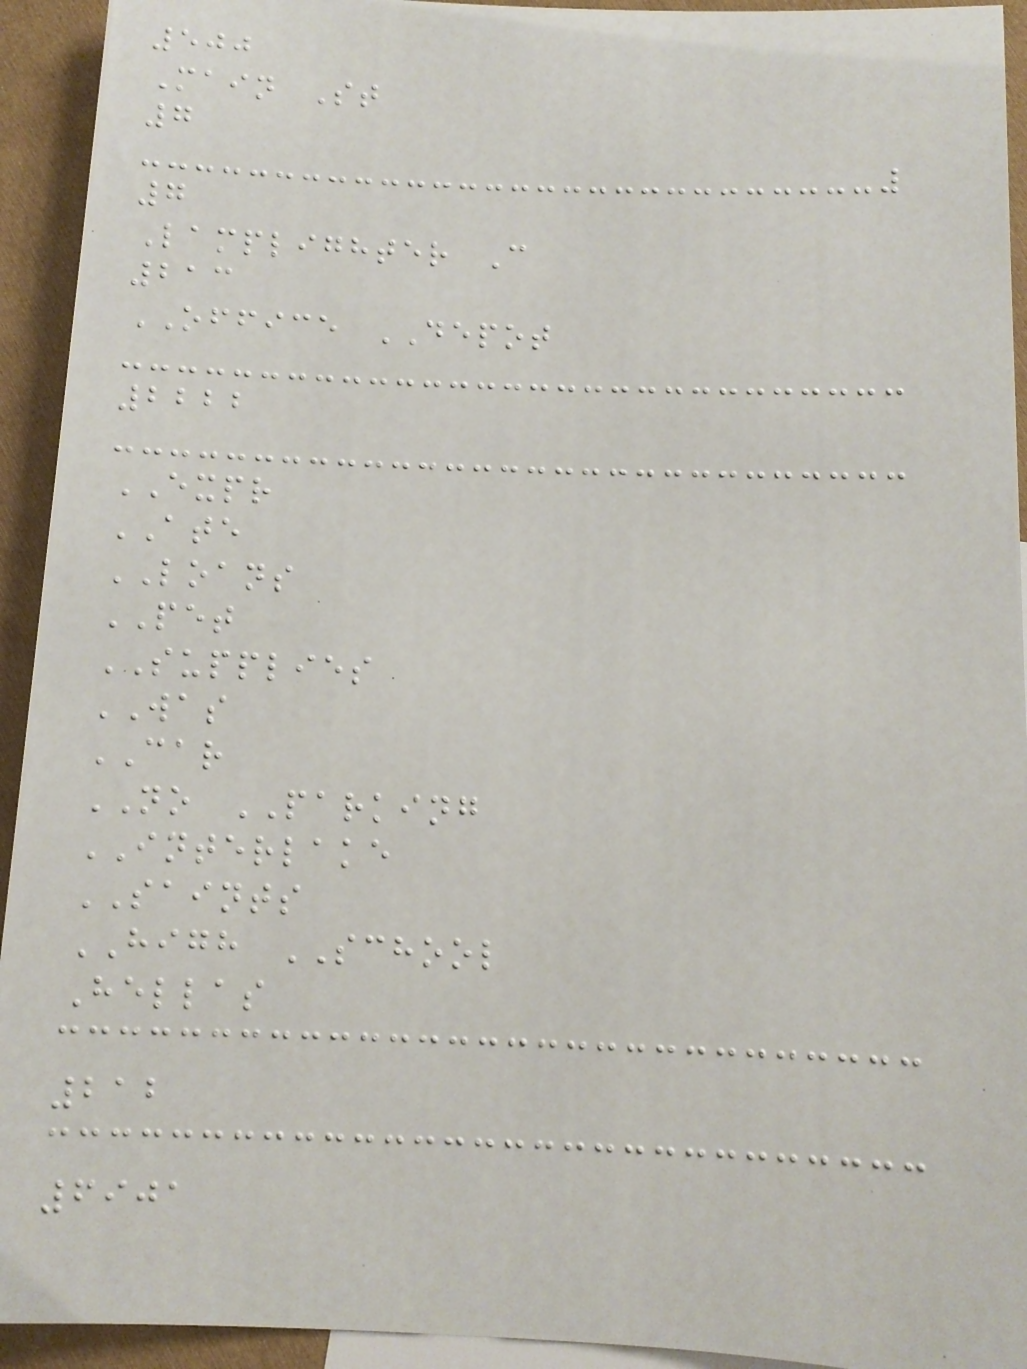500
Main St
7
7
Lamplighter C
213
OFFICE DEPOT
2222
EXPR
ATE
LOANS
PET
SUPPLIES
WAS
CAR
NO PARKING
INTERLAKE
SAINTS
HIGH SCHOOL
Hellas
212
6901
